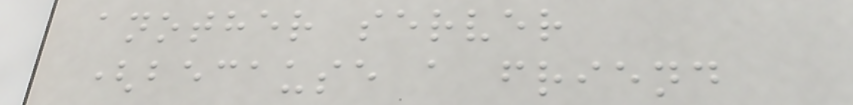another server
(because a friend
